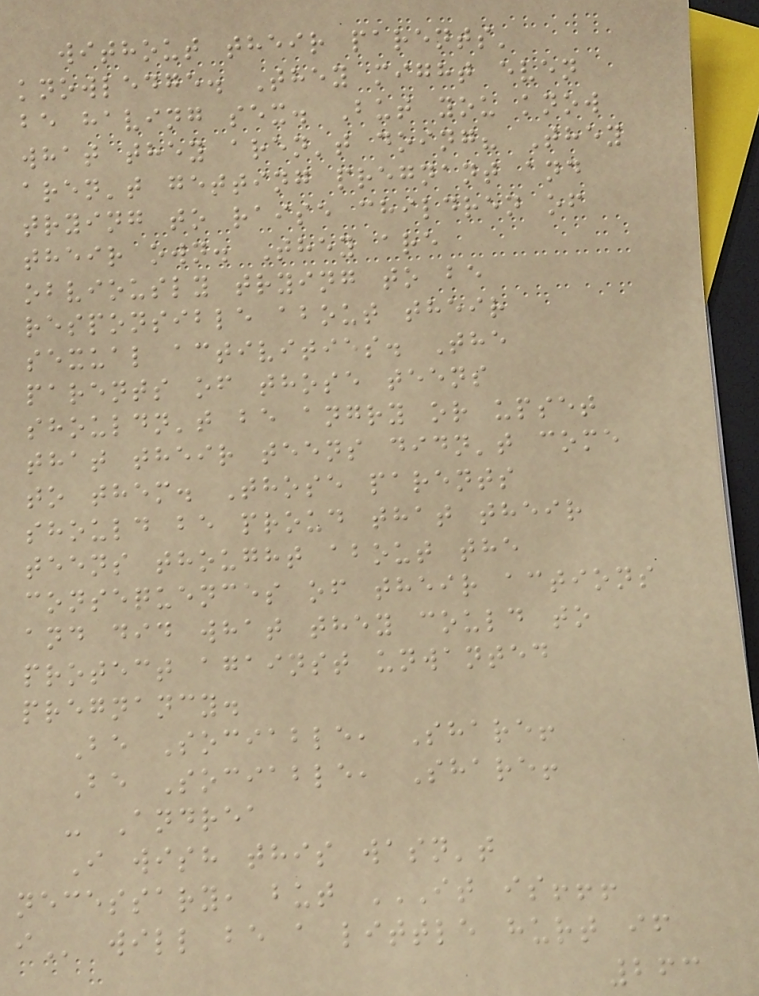without their parents'
knowledge. They might even
be having sex. But you know
what they aren't doing? They
aren't getting pregnant and
trying to raise children of
their own. They are
obviously trying to be
responsible about their
sexual activities. The
parents of those teens
shouldn't be angry or upset
that their teens didn't come
to them. Those parents
should be proud that their
teens thought about the
consequences of their actions
and did what they could to
protect against unwanted
pregnancy.
Be Sociable, Share!
Be Sociable, Share!
- Andrea
I wish this wasn't
necessary, but IT IS!!!
I will be a little hurt if
263
